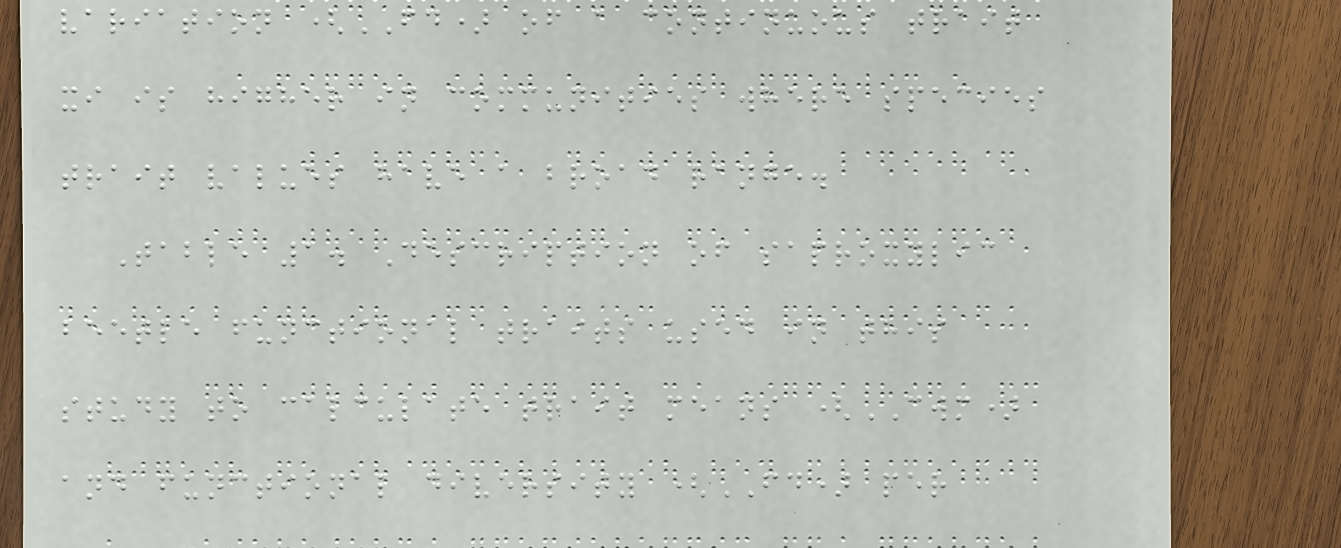variation (FD) of a continuous trait
xi is higher in communities where species
trait values have a broad range.
Table 1. Description of saproxylic
beetle functional traits used in this
study to calculate trait means (CWM)
and functional diversity (FD) per
